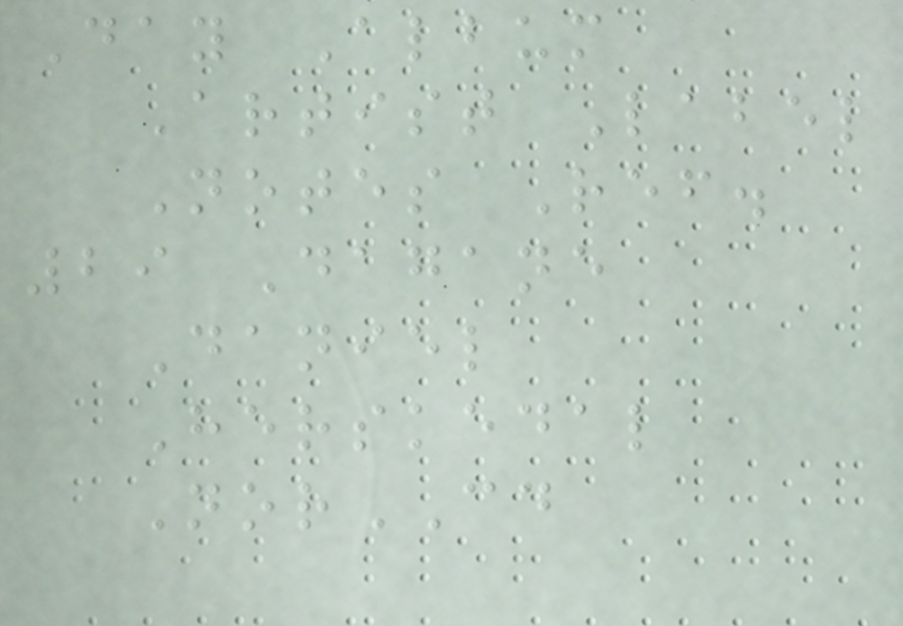Day Album
Artist Label
Notes Ref.
29 Dagane
Daniel
Herskedal
NorCD
